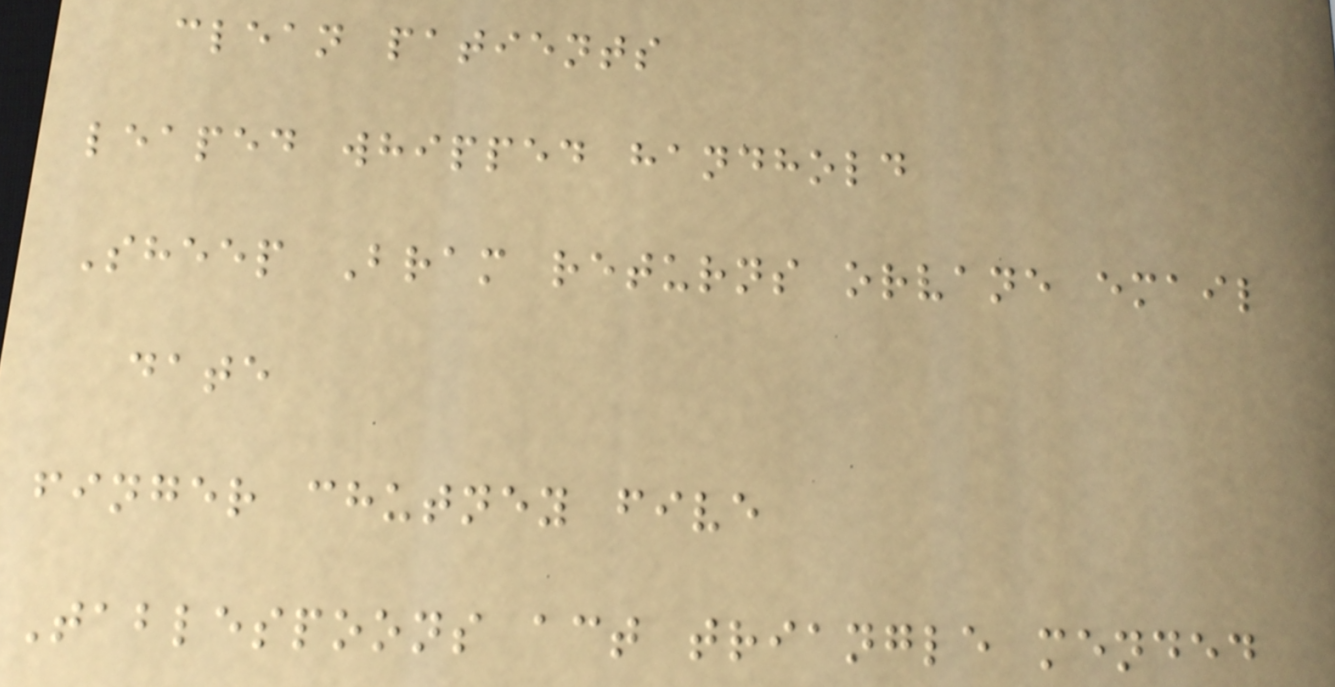clean patients
leaped whipped handhold
Sheep Bram returns orvane email
date
finger chutney five
Tablespoons act triangle mended
